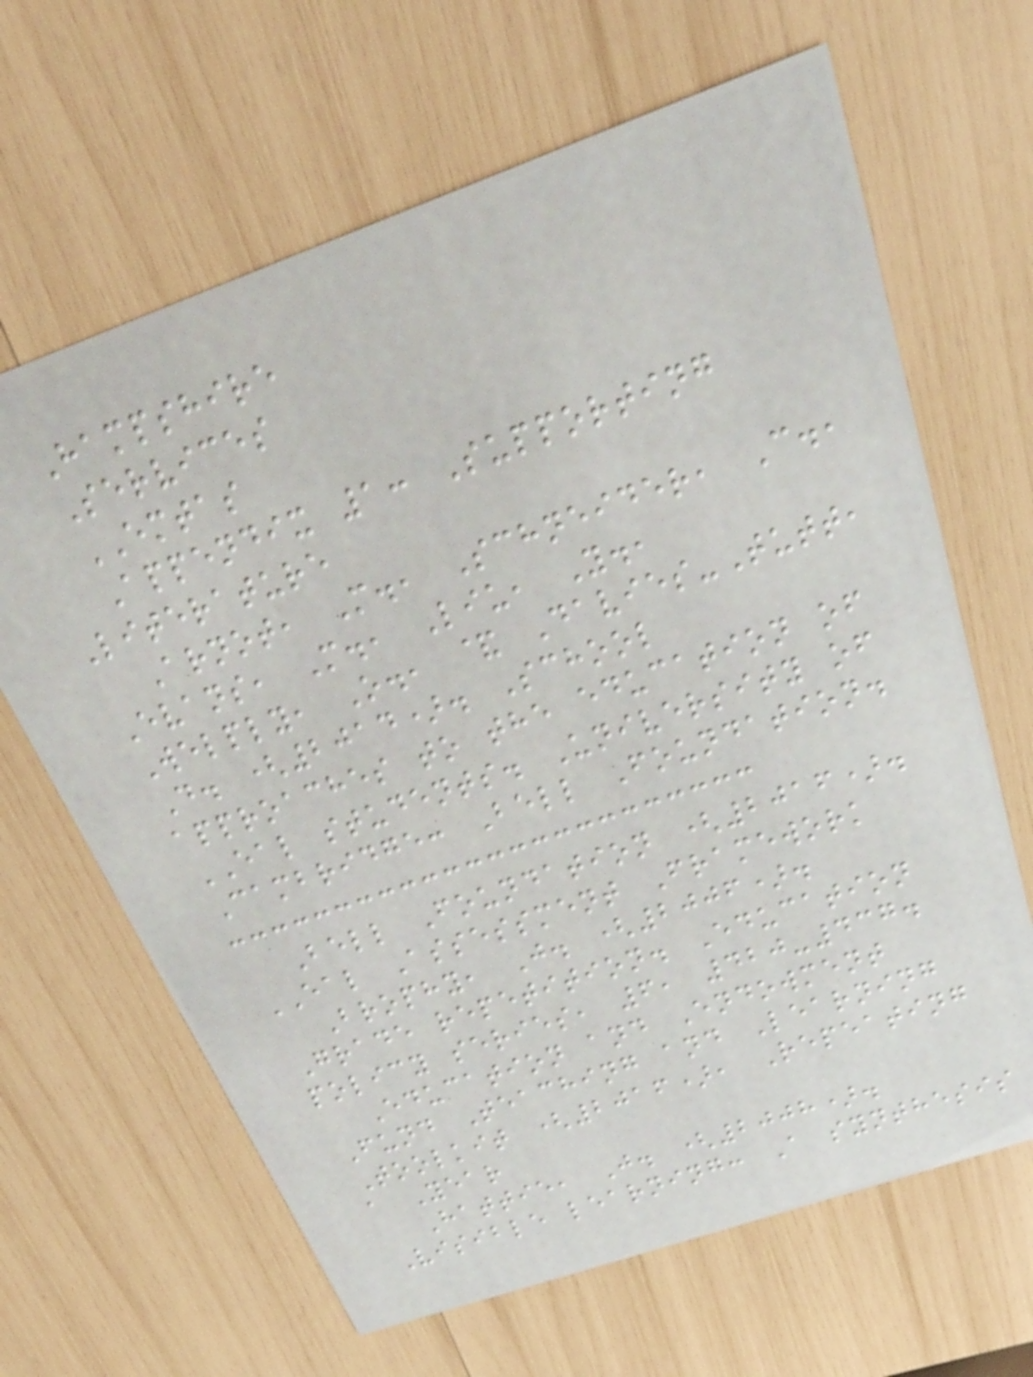Hampshire
Services
EMTAS
Appendix 1: Supporting
Literature
Arnot, M., Schneider, C.,
Evans, M., Liu, Y.,
Welply, O., & Davies-Tutt,
D. (2014). School
approaches to the education of
EAL students. University of
Cambridge: Bell Foundation.
Bell Foundation (2016).
EAL Assessment Framework
Brophy, J. (2006).
Grade repetition. Education
policy series, 6, 420-437.
Education and Endowment
Fund Teaching and Learning
Toolkit (2016), Repeating
a Year
Hattie, J. (2008).
Visible learning: A synthesis
